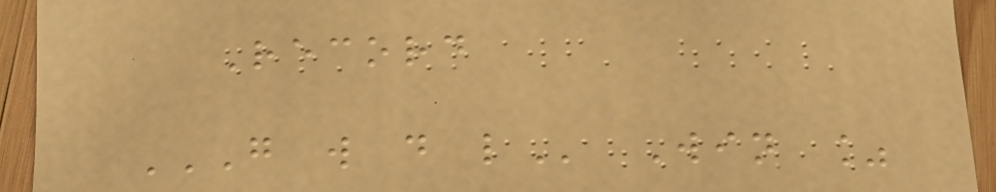Record
G W D L Win %
